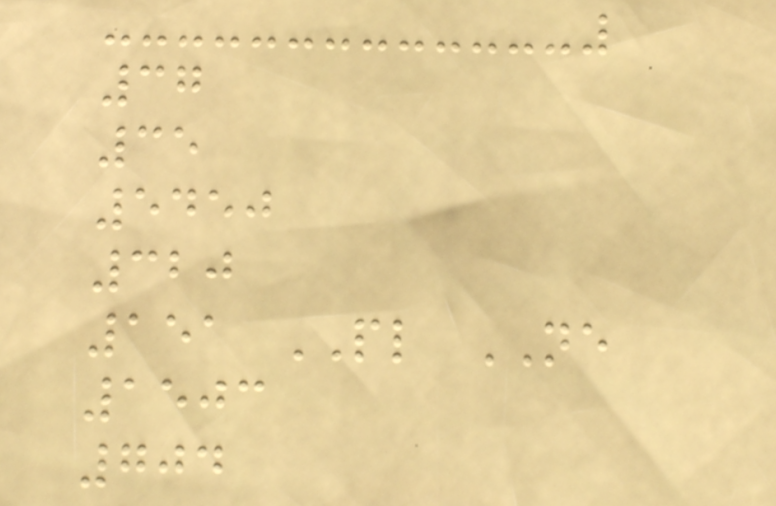37
35
5450
320
151 PL NE
1503
704
